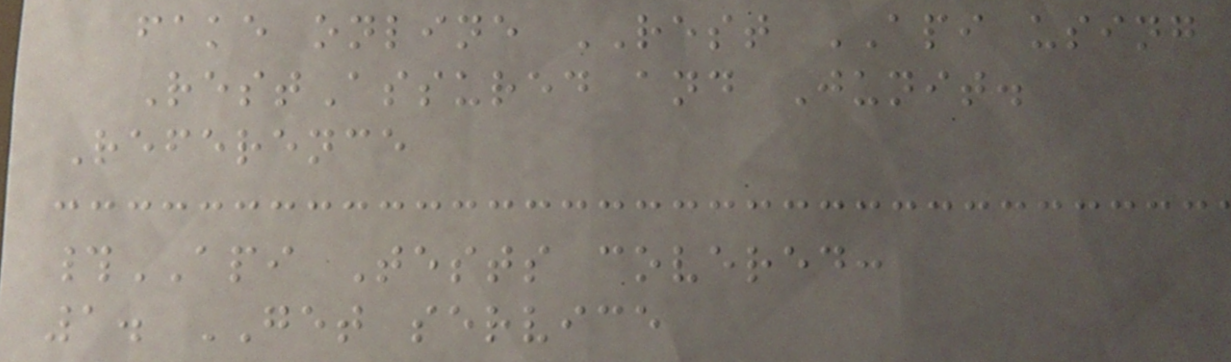fake online REST API using
RestAssured and Junit.
Reference
#API Tests covered:
1. GET service
